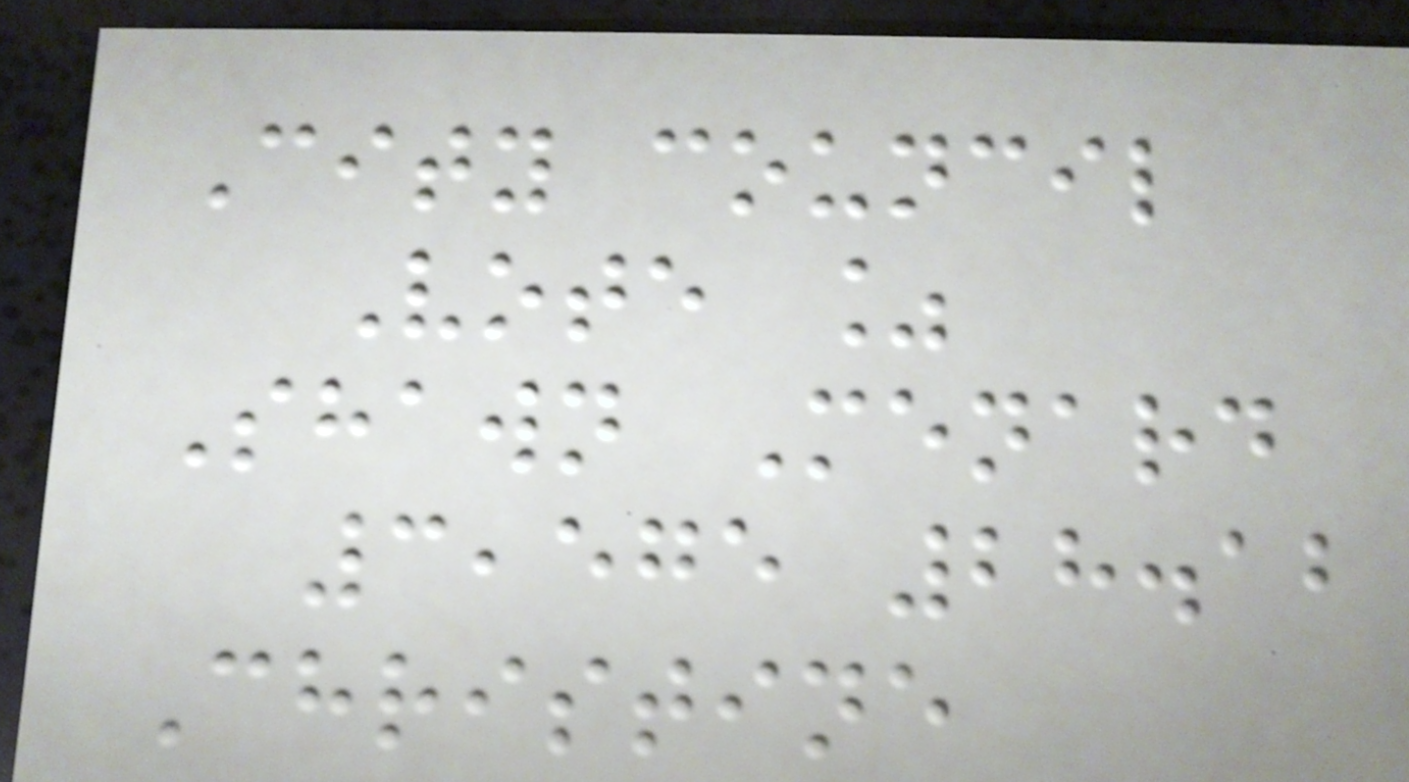City council
Vote %
Shawn Menard
3,575 28.12
Christine
